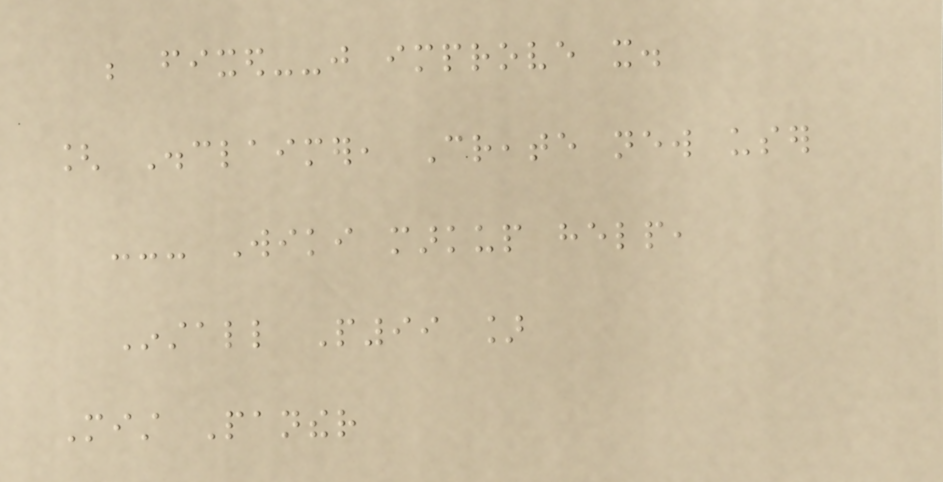be fixed--just improve it.
[ Disclaimer, Create new user
--- Wiki markup help,
Install P99 ]
Mist Panther
